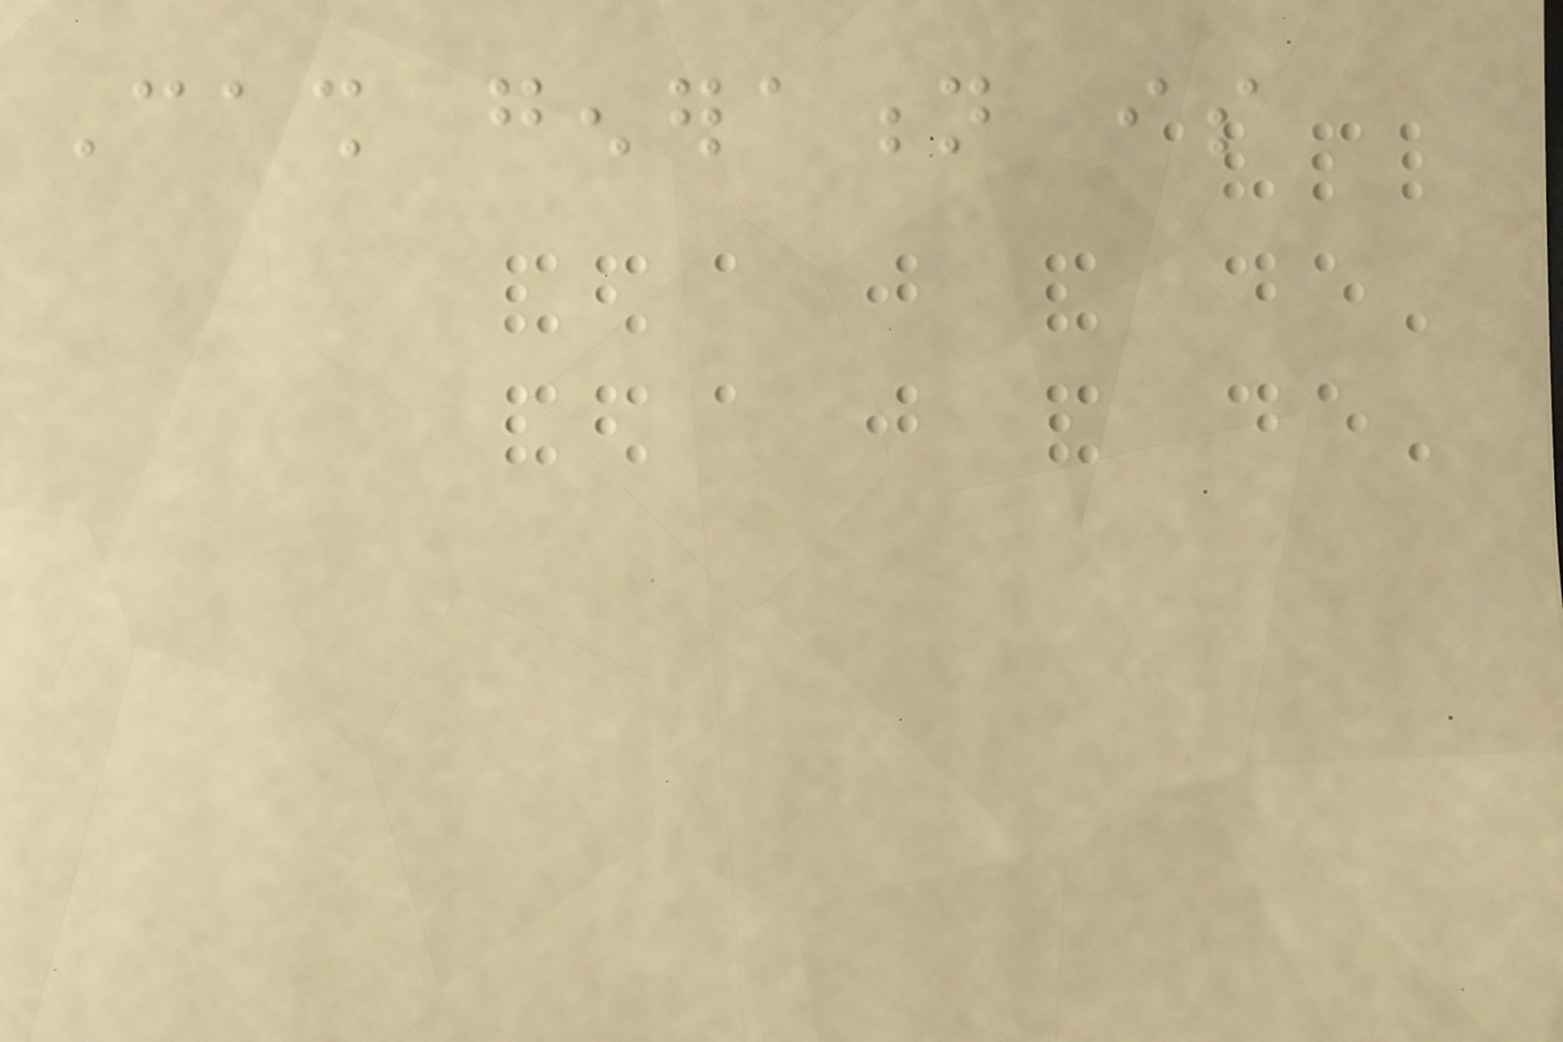Cash generation is
